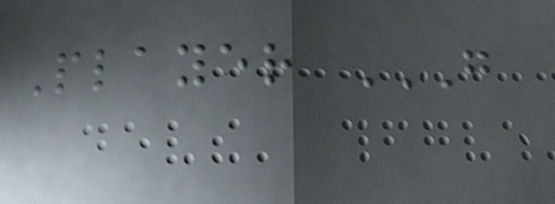Player G
